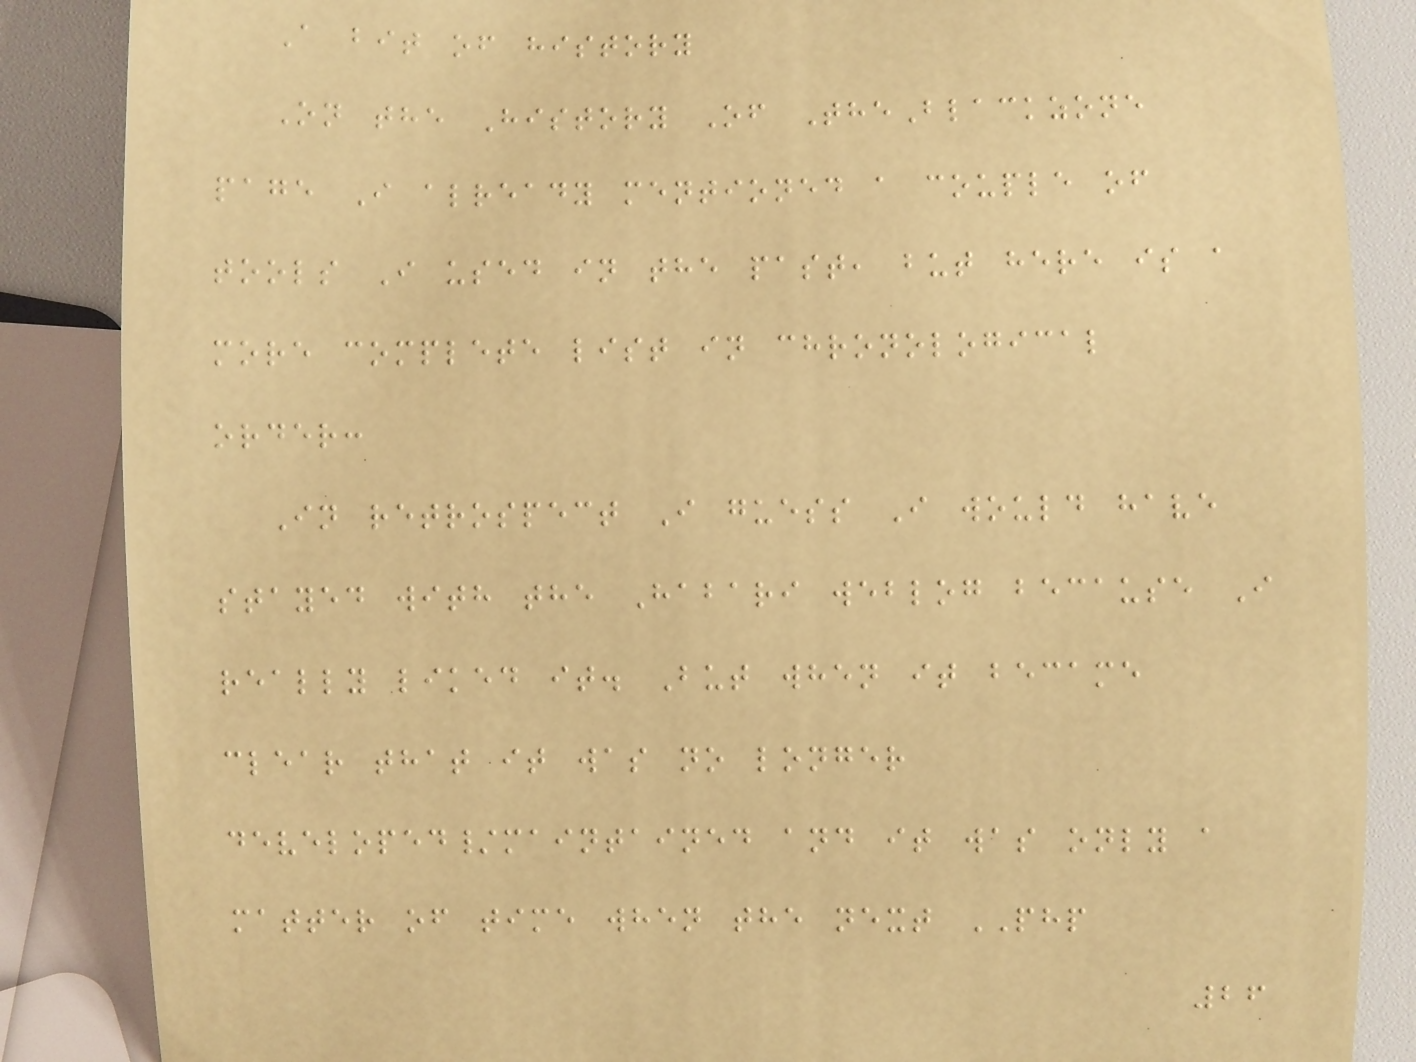A bit of history
On the History Of TheBlackzone
page I already mentioned a couple of
tools I used in the past, but here is a
more complete list in chronological
order:
In retrospect I guess I would have
stayed with the Habari weblog because I
really liked it. But when it became
clear that it was no longer
developed/maintained and it was only a
matter of time when the next PHP
26
